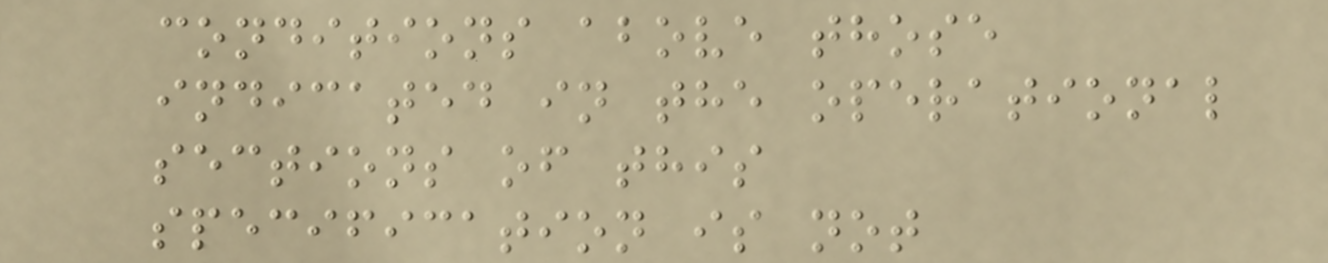conditions above those
indicated in the operational
sections of this
specification is not
